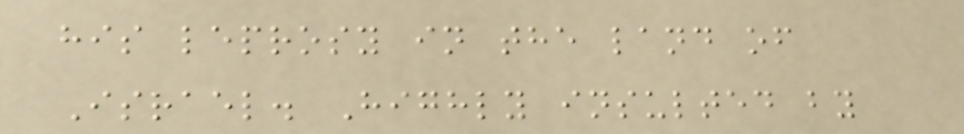his leprosy in the land of
Israel. Highly insulted by
